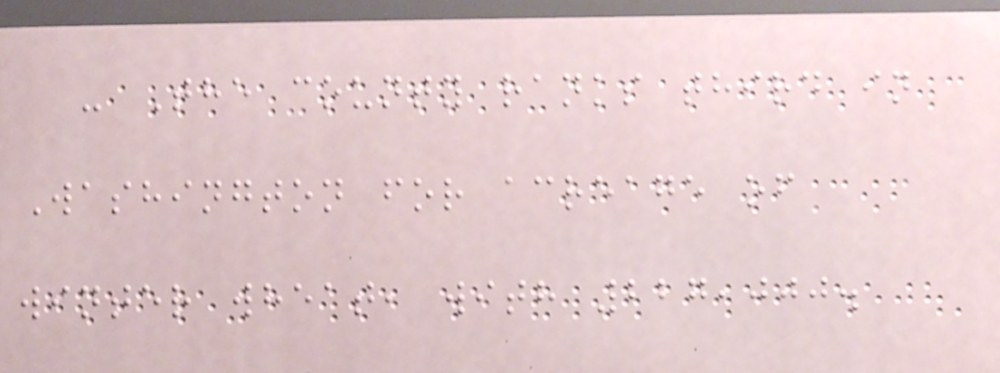- The county ranks third in
Washington for acreage of
winter wheat, with 227,000.
